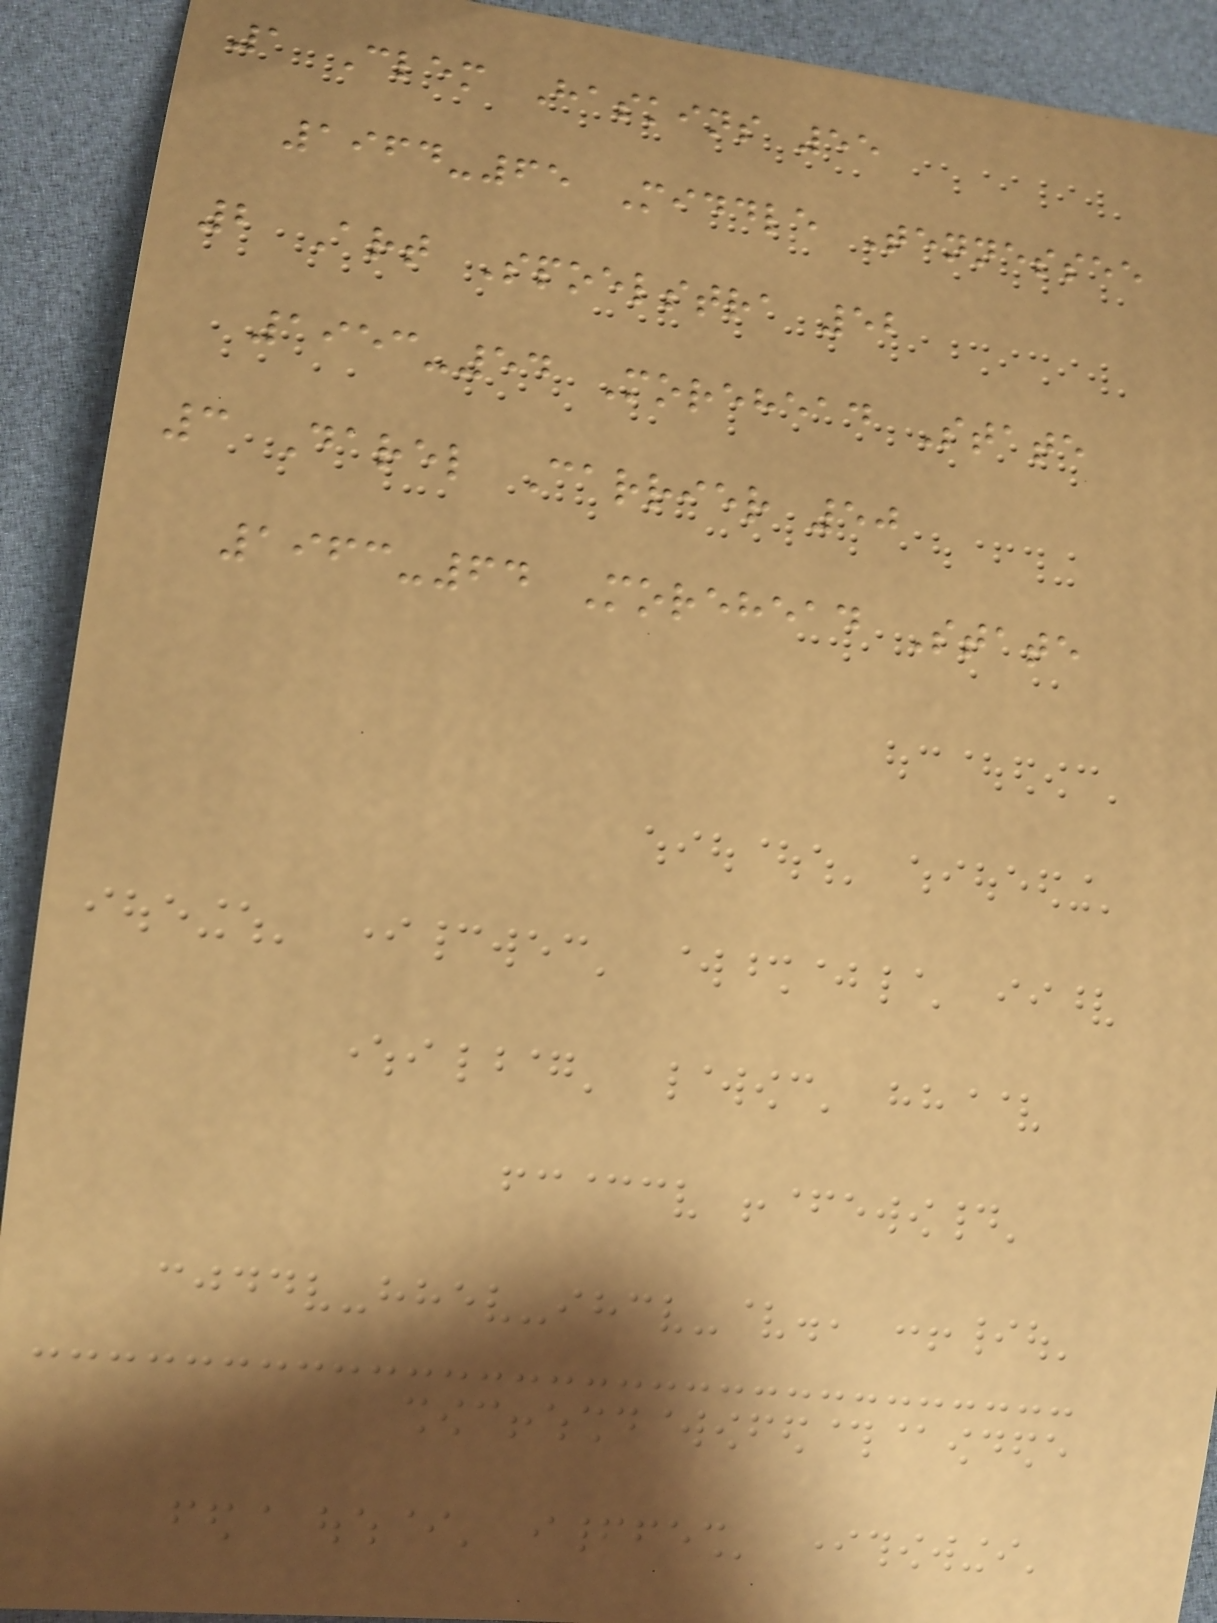1 Clem Haskins 55
1964-65 Middle Tennessee
2 Art Spoelstra 52
1953-54 Morehead State
3 Darel Carrier 50
1963-64 Morehead State
